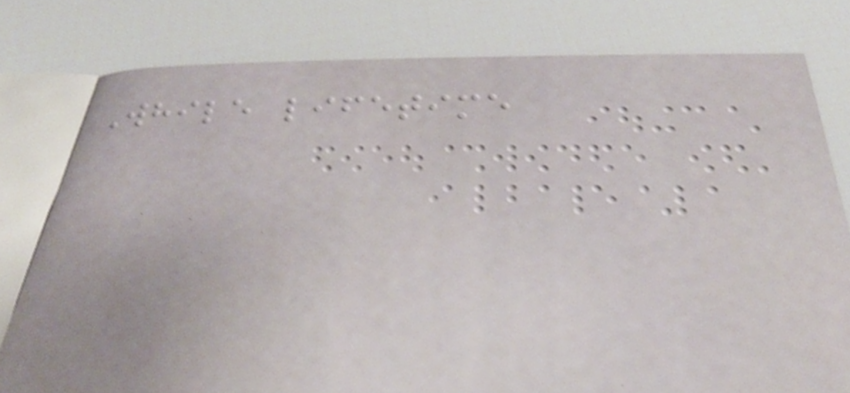While lifetime
